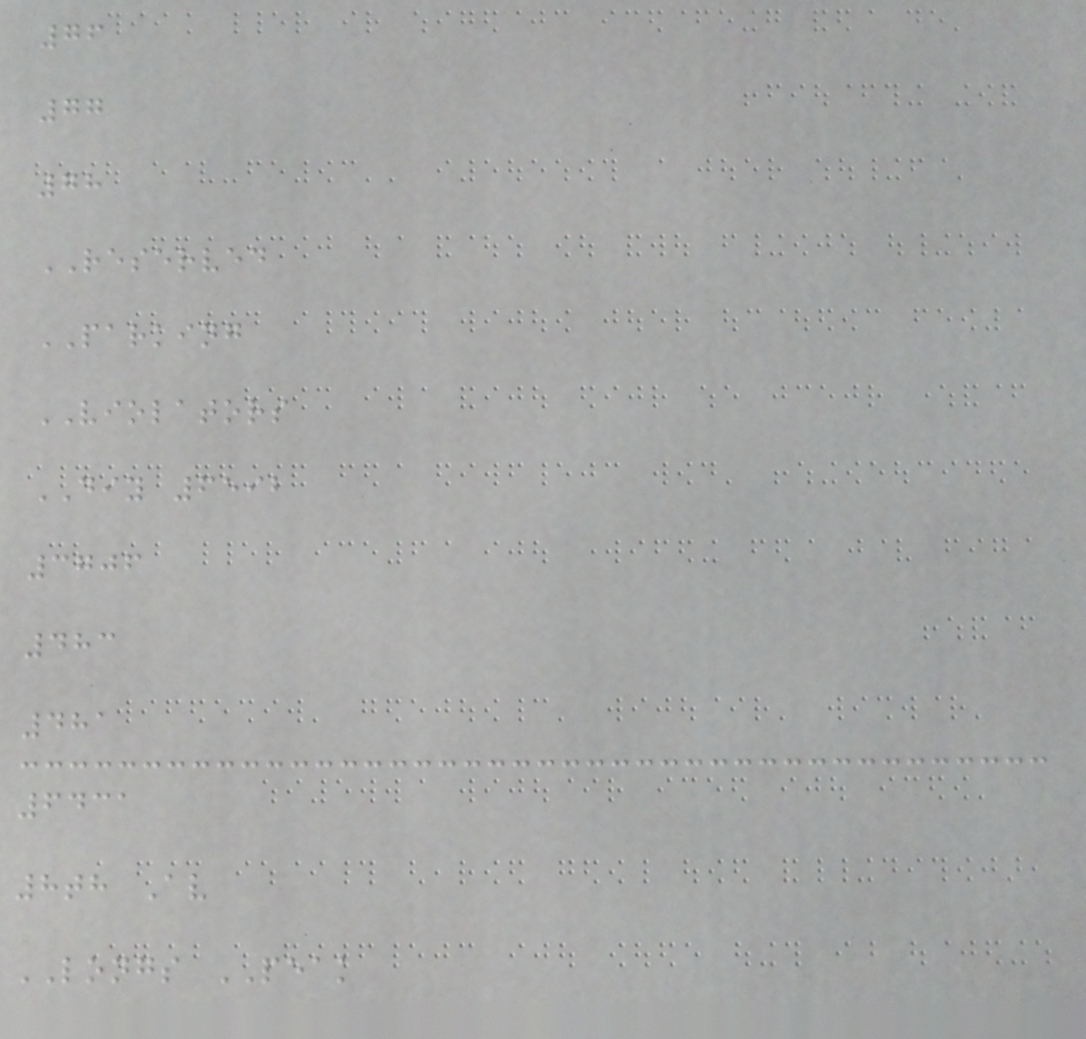76
77
78
RESERVED
PARKING
VIOLATORS
DIY 6592
3706
483
481
6431
8th Av
LONGS PEAK
